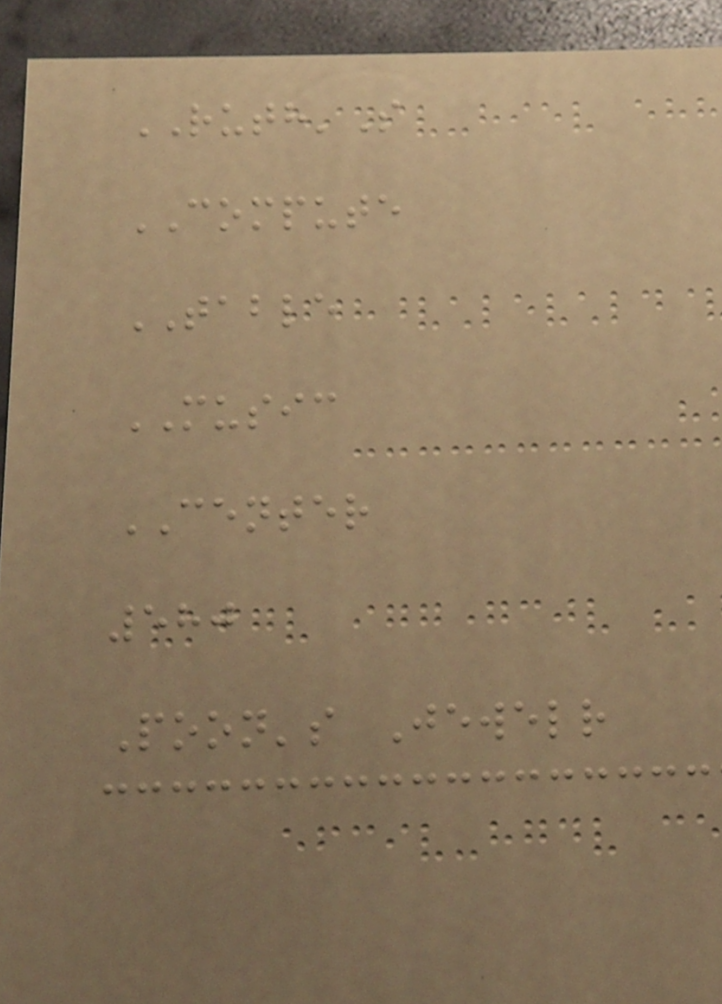RUTH'S
COMPUTE
TABLE
MUSIC
CENTER
580
Poon's Jewelr
